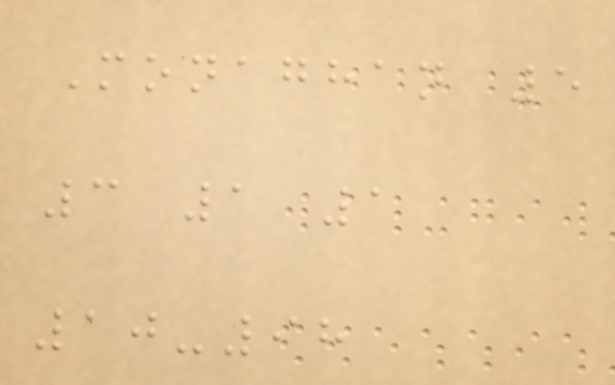Monaghan 5
3 1 1
10-98
